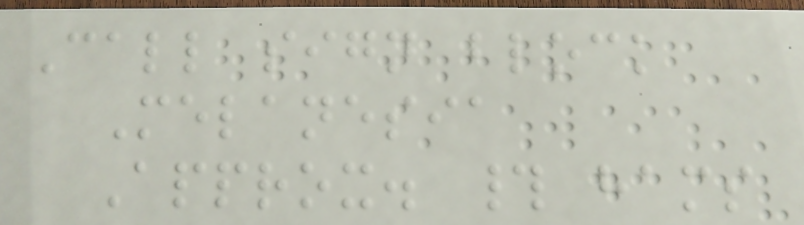Call sign block
Melanesia
Approx. # hams
